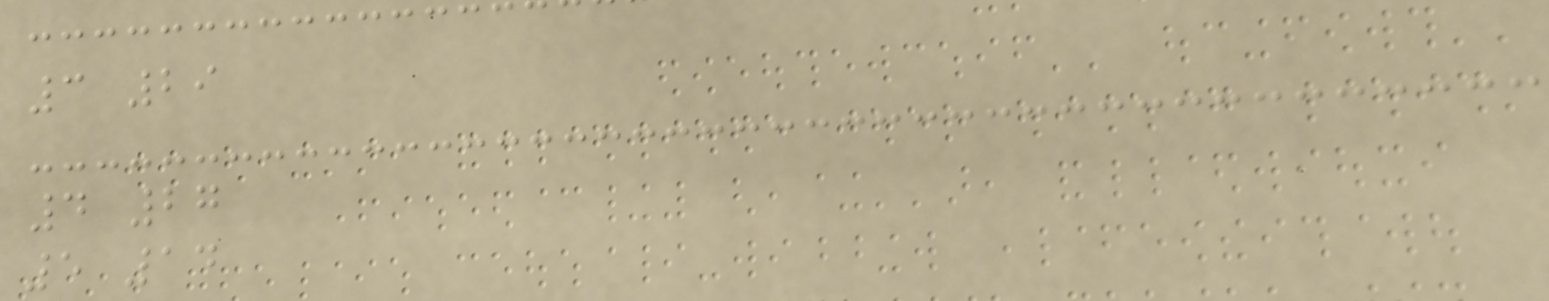3 29
4 27
5 14
